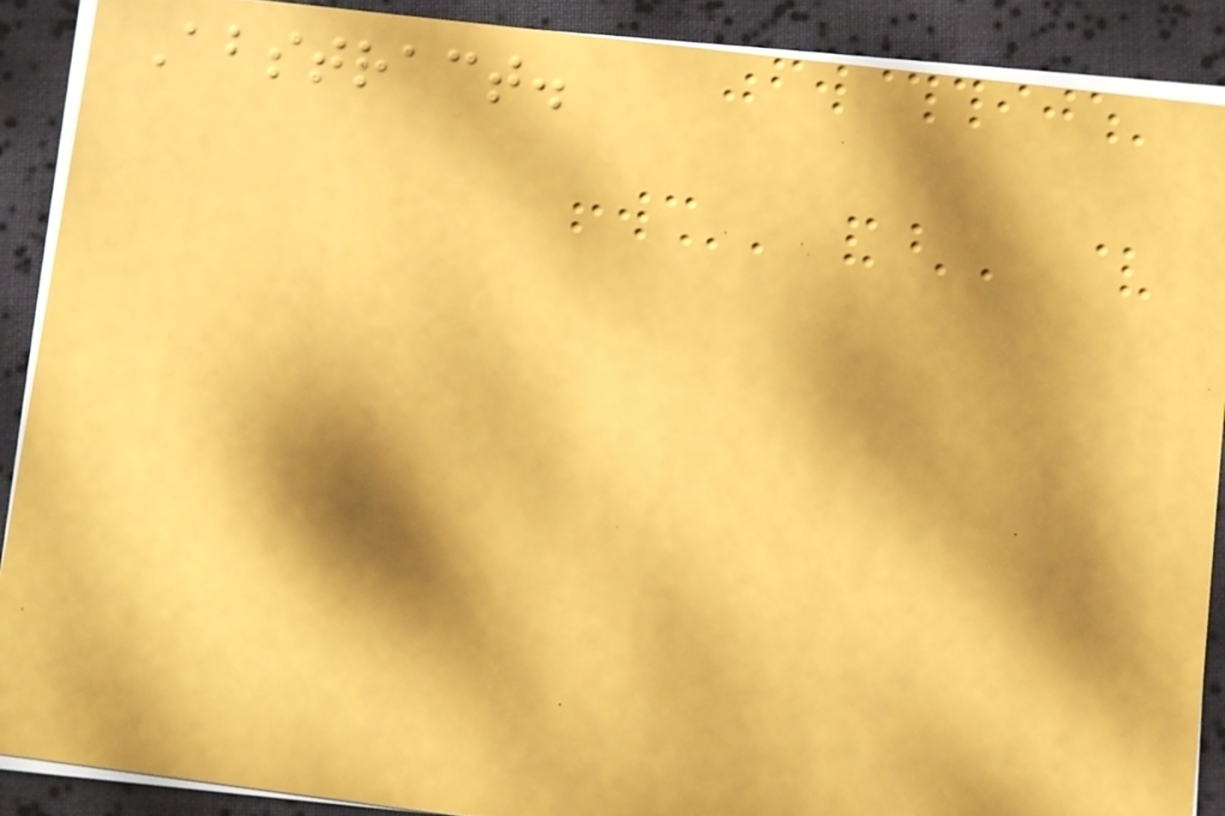Abstract.
